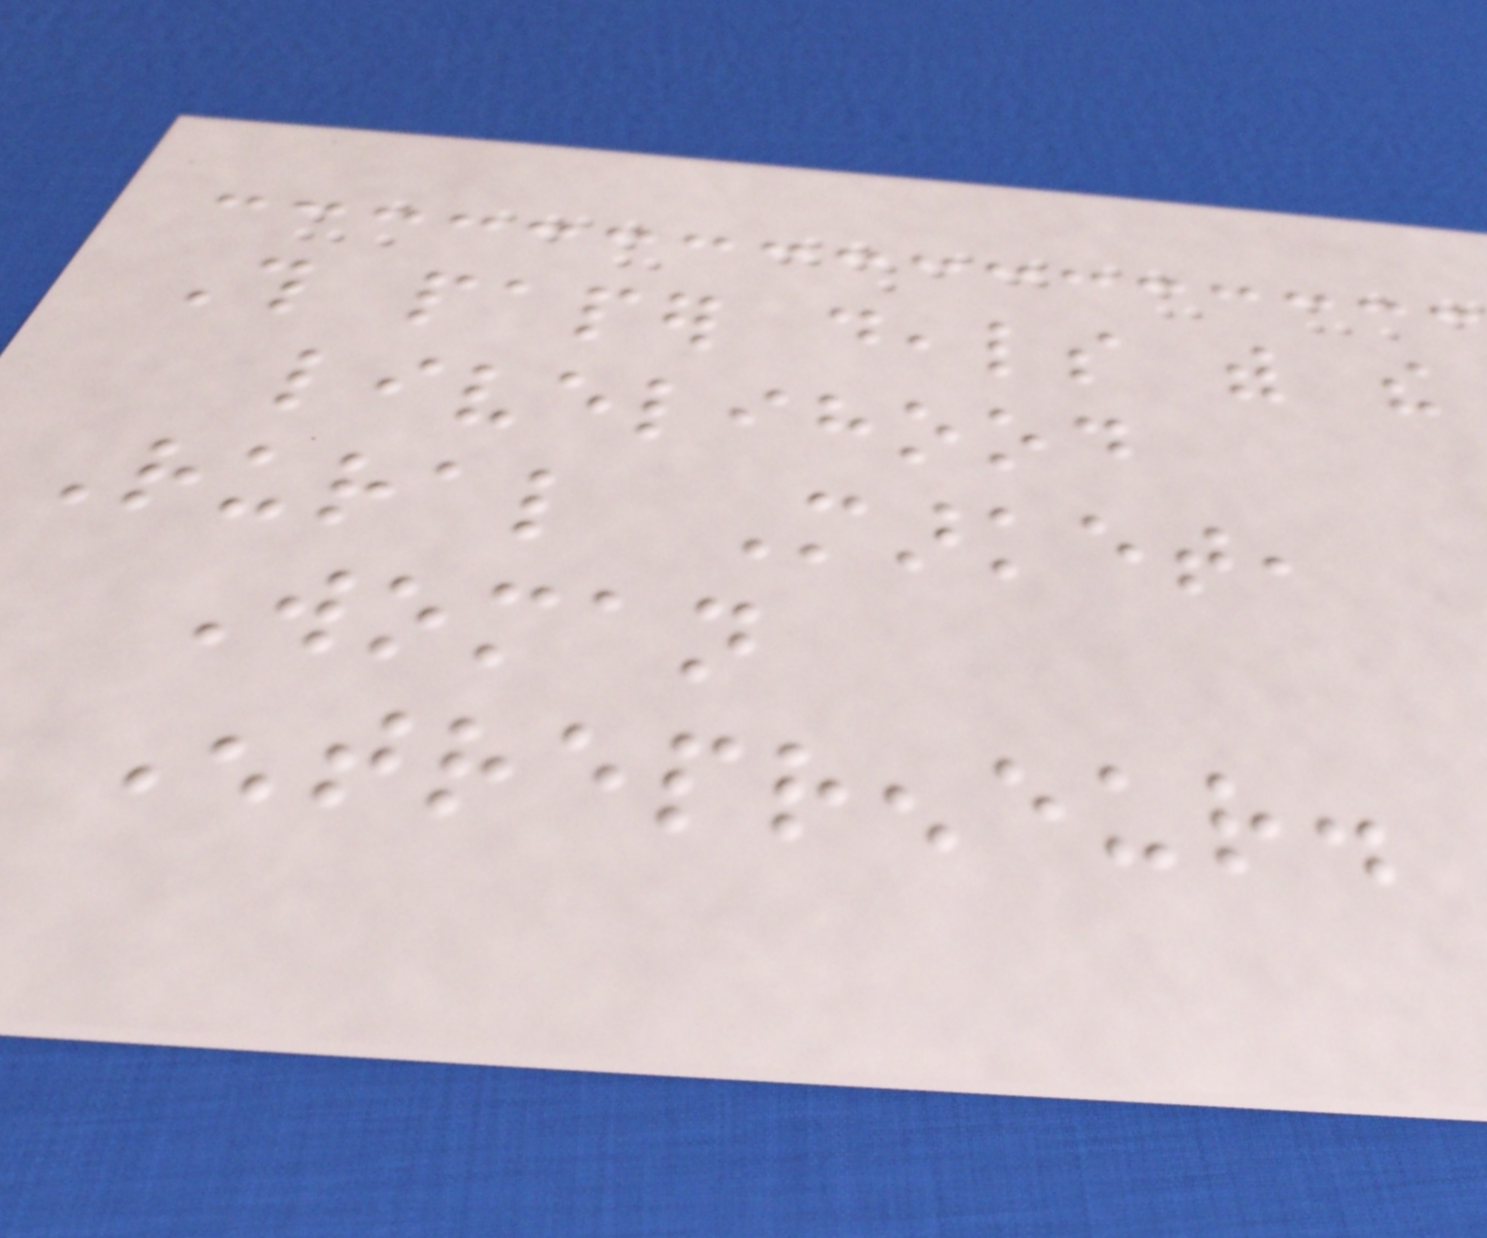This paper deals with the
livelihood
Rural Market,
Woman
Entrepreneur.
